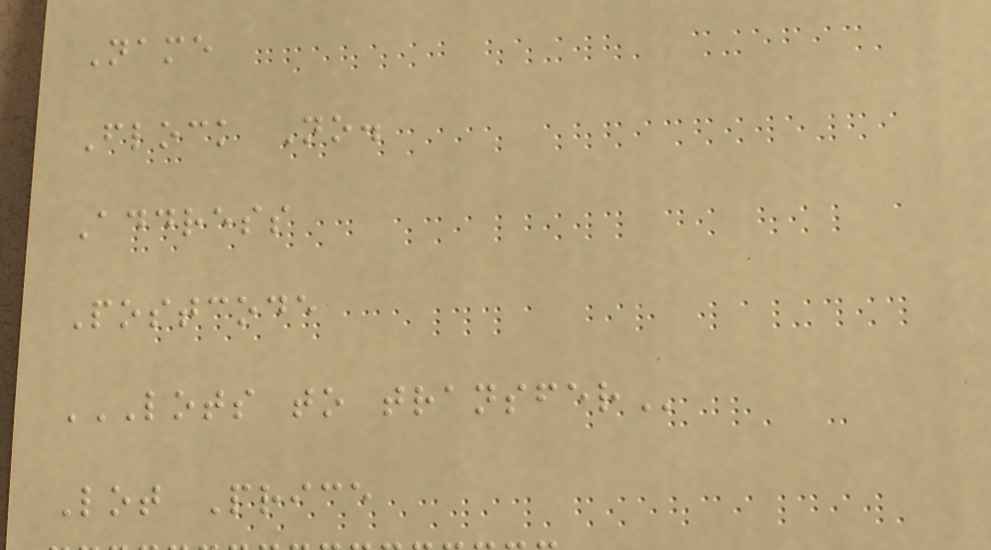Name
Flock No.
Address
Postcode
LOTS TO TRANSFER
Lot Price
